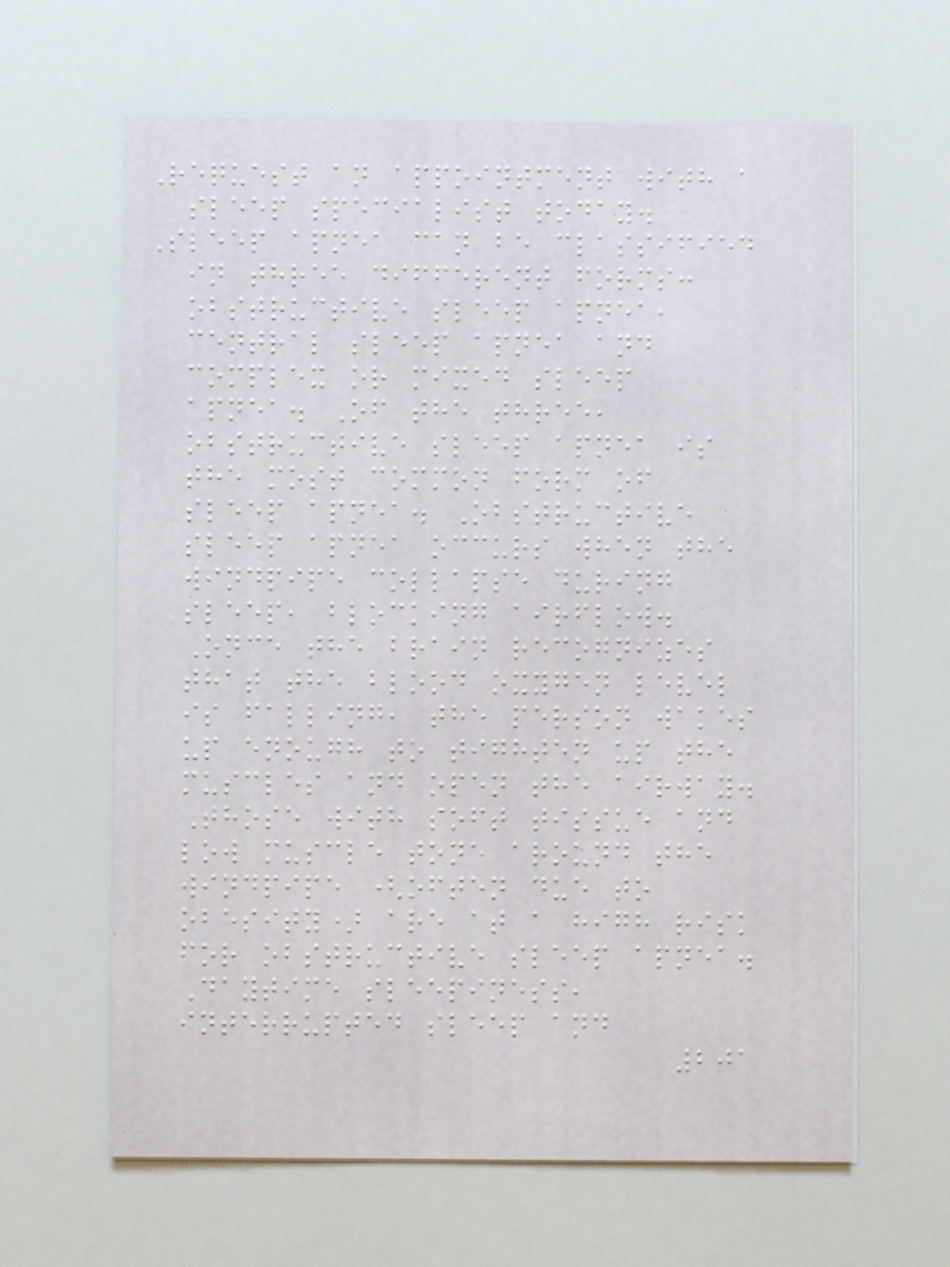Request an appointment with a
sleep specialist today.
Sleep apnea can be classified
in three different forms:
obstructive sleep apnea,
central sleep apnea and
complex or mixed sleep
apnea. Of the three,
obstructive sleep apnea is
the most common form of
sleep apnea. Obstructive
sleep apnea occurs when the
windpipe collapse during
sleep, blocking airflow.
Once the brain recognizes
that the blood oxygen level
is falling, the person wakes
up enough to tighten up the
muscles and open the airway.
Those with soft tissue and
low muscle tone around the
windpipe (often due to
obesity) are at a high risk
for obstructive sleep apnea.
Daytime sleepiness,
interrupted sleep and
201
